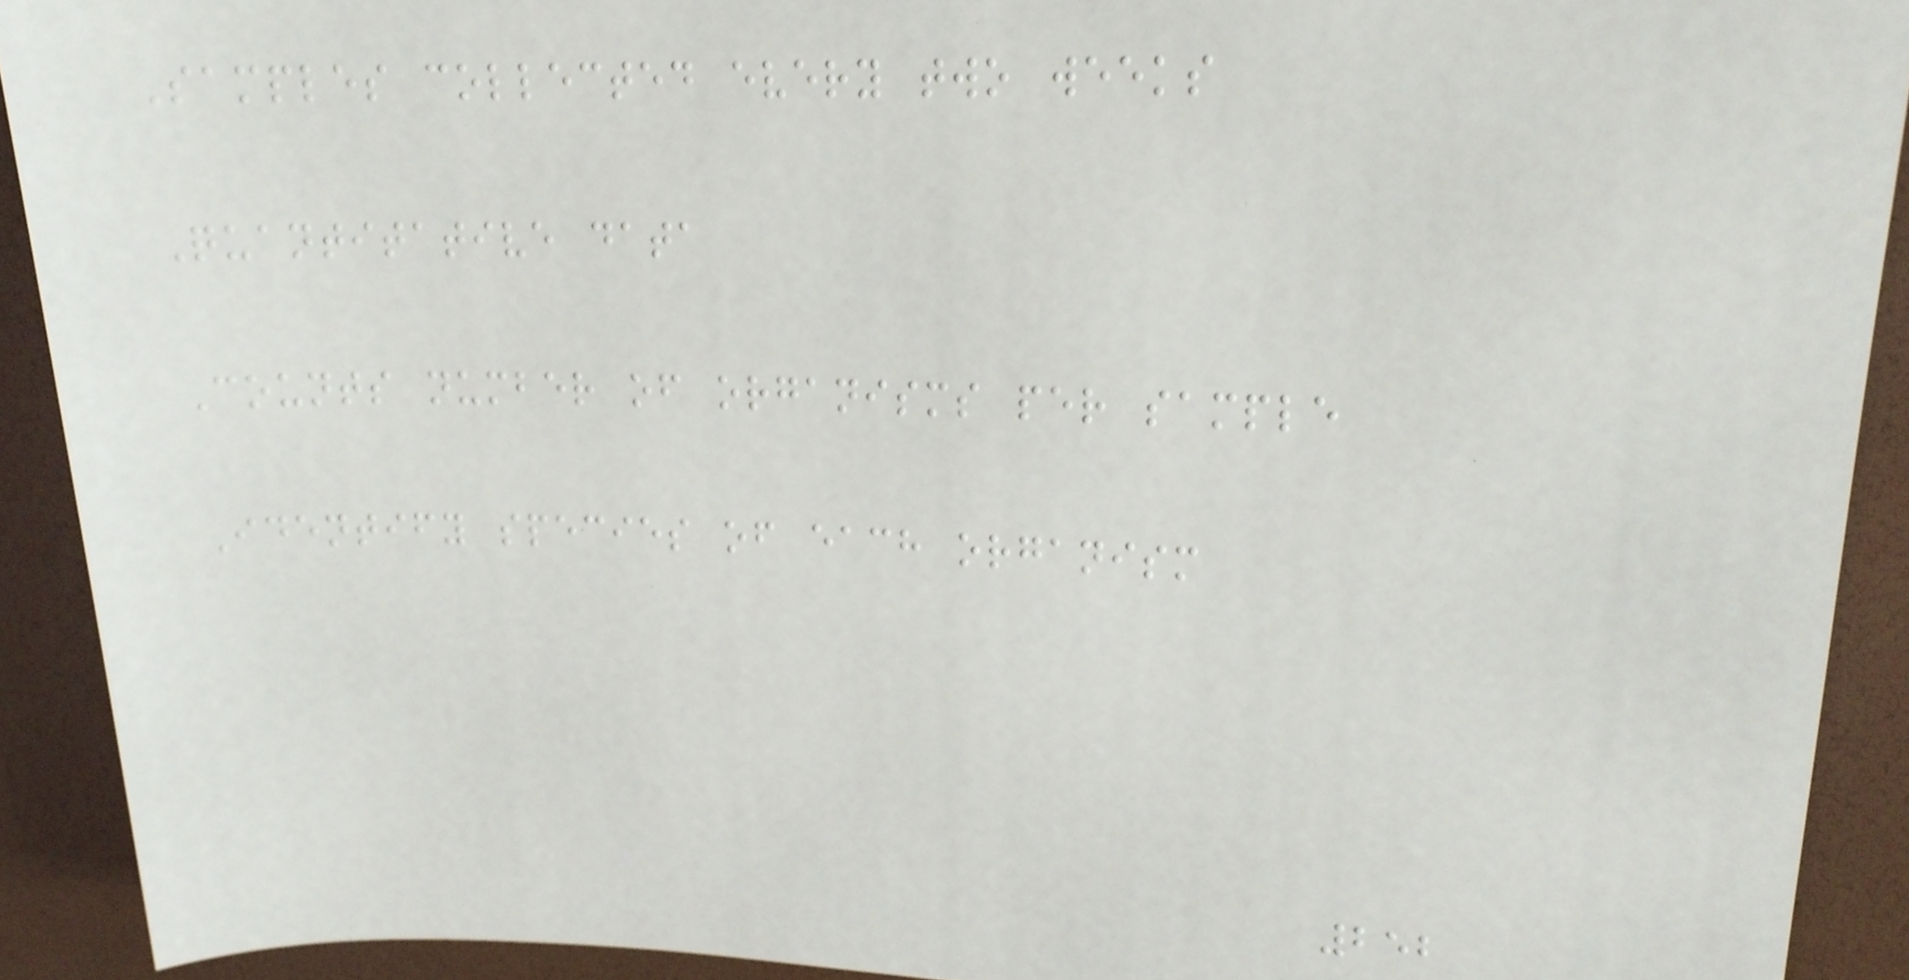Samples collected every two weeks
Quantitative data
Counts number of organisms per sample
Identify species of each organism
252
